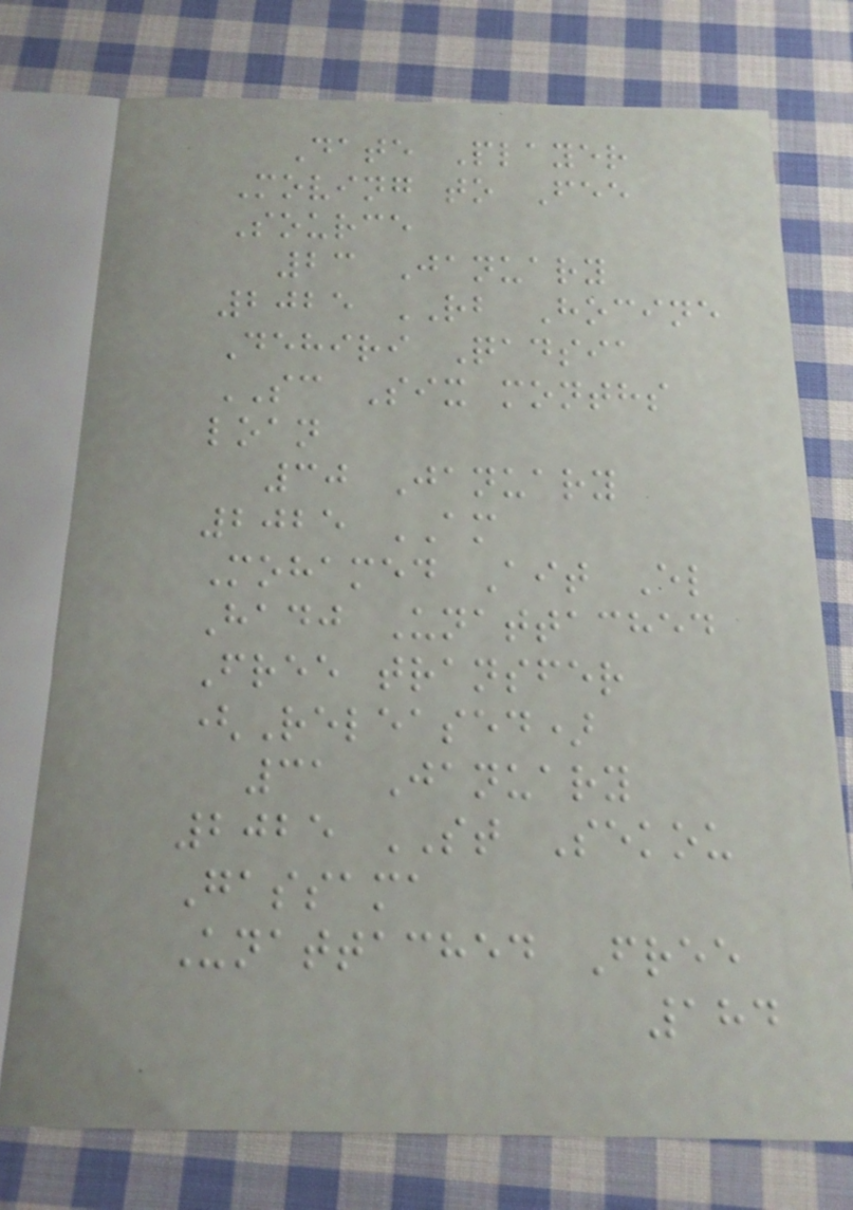Date Player
Moving to Fee
Source
23 January
2025 RB Hocine
Dehiri Qadsia
SC Six months
loan
30 January
2025 AM
Mohamed Ait El
Hadj Unattached
Free transfer
(Released)
31 January
2025 ST Sekou
Gassama
Unattached Free
184
